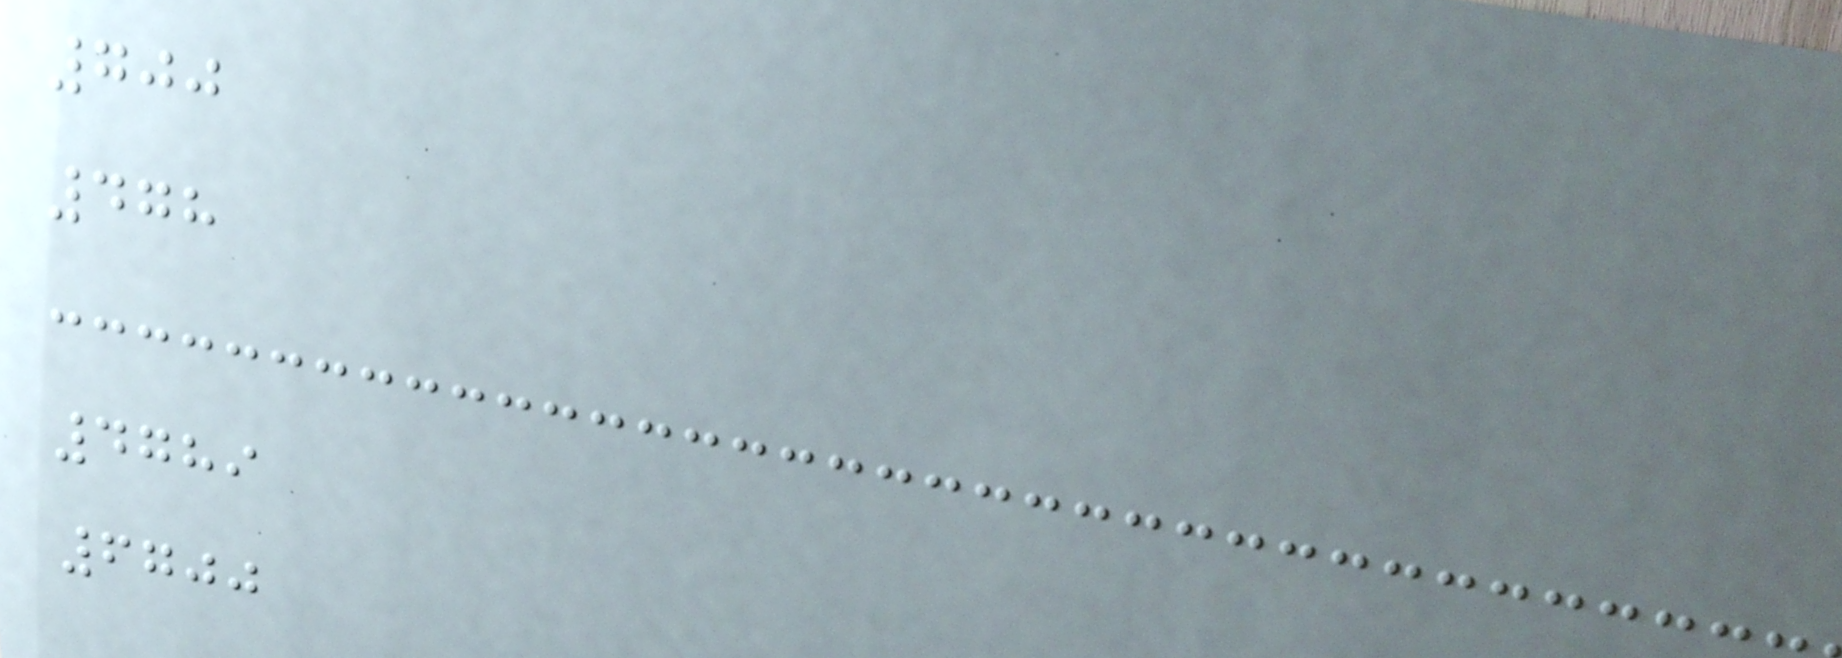700
478
4789
6700
